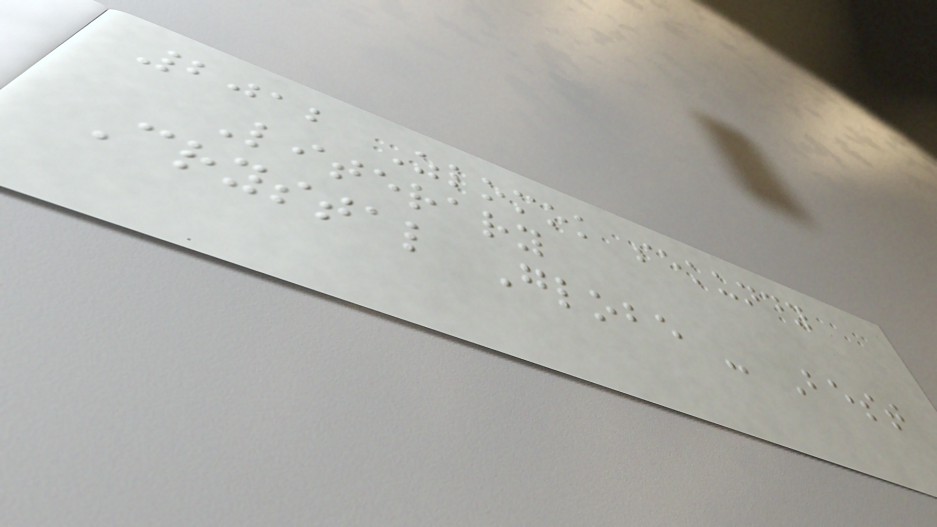2012 Zlomok sekundy
Literary
Crystal Globe - Best
